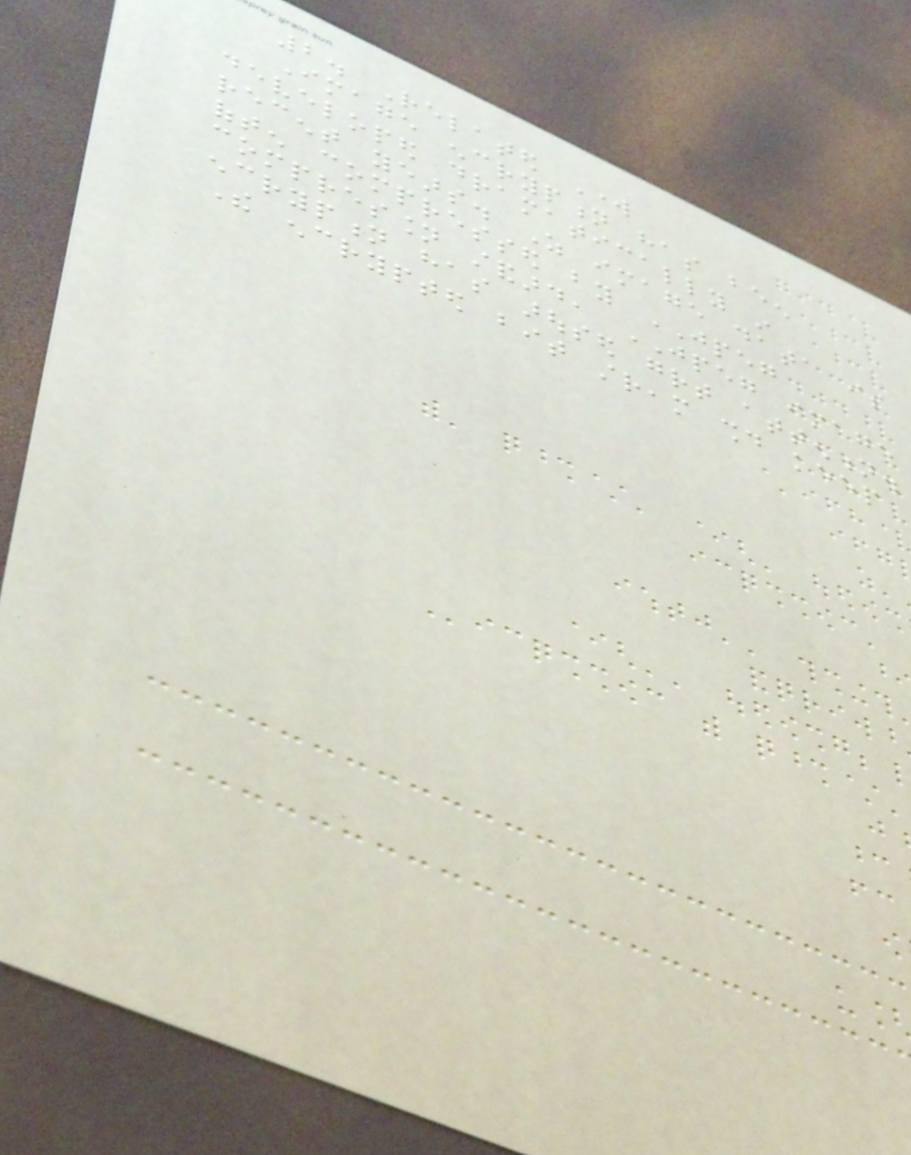2. Related Work
Image encryption has been
developed dramatically in
recent years. As image data is
often compressed by JPEG
compression standard, JPEG image
encryption has aroused great attention.
The encrypted bit stream should keep
